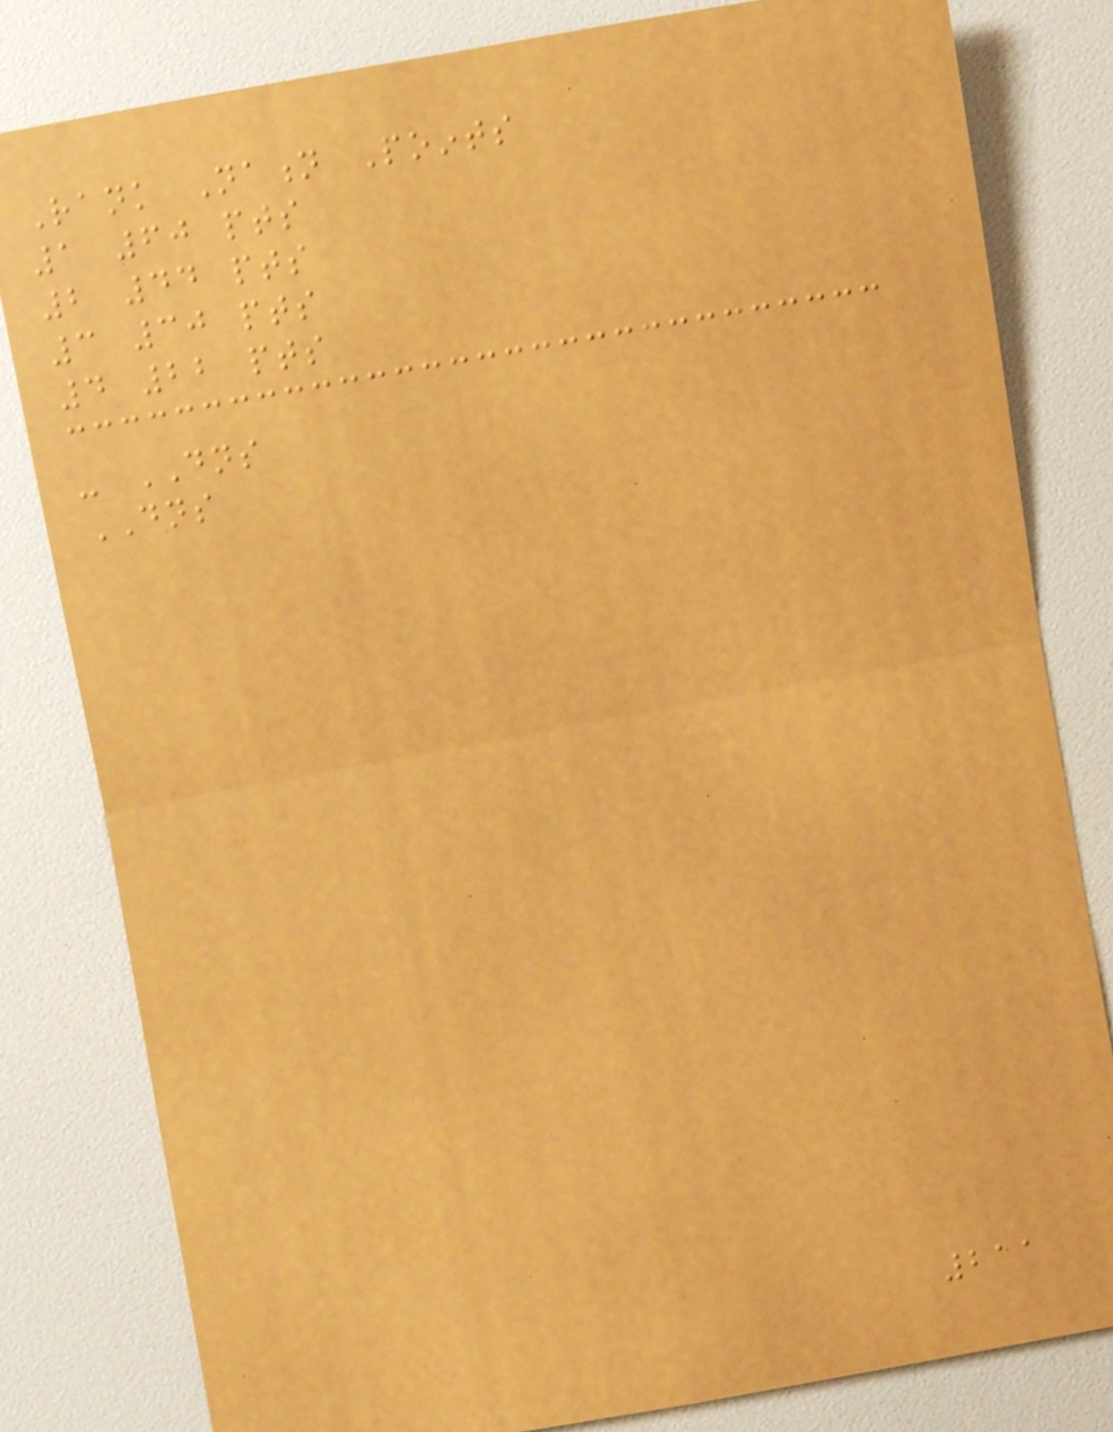Rank Nation Points
1 60 pts
2 44 pts
3 30 pts
4 22 pts
- DNS
DNS
211
